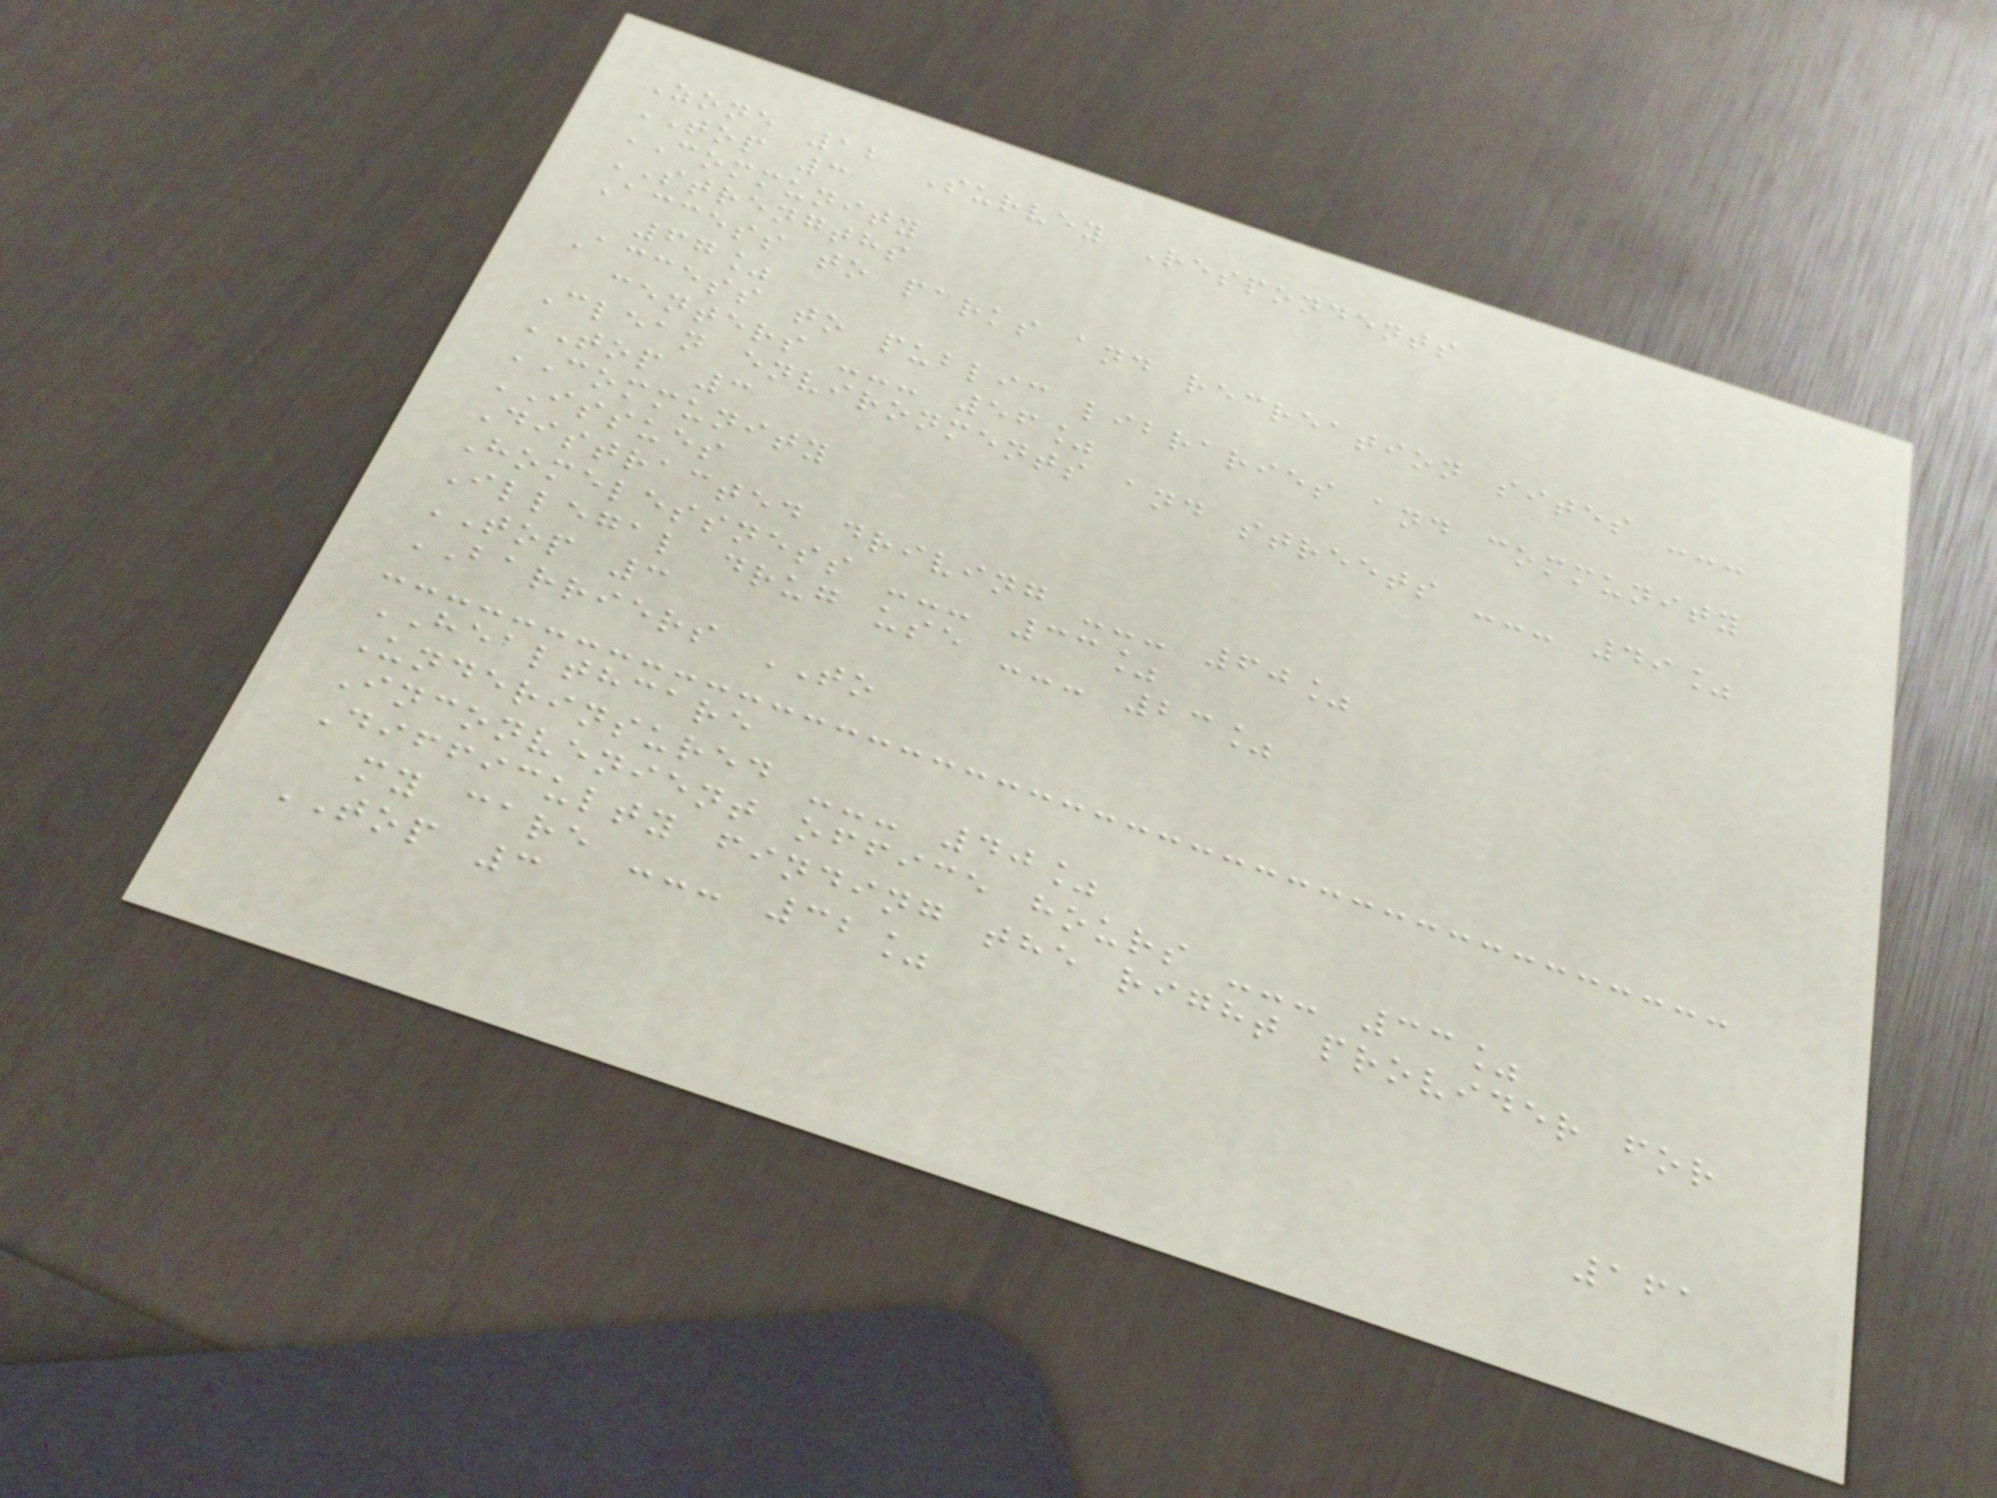Zone 12 Survey Respondents
TOP 3
COMMUNITY
STRENGTHS
Access to parks and recreation sites ---
67%
Access to public libraries and community
centers --- 56%
Clean environments and streets --- 49%
TOP 3
COMMUNITY
ISSUES
Distracted driving --- 60%
Homelessness --- 33%
Illegal drug use --- 23%
TOP 3
BARRIERS TO
HEALTHCARE
Underinsured --- 40%
Inconvenient office hours --- 33%
Difficulty finding the right provider for
my care --- 32%
TOP 3
161
